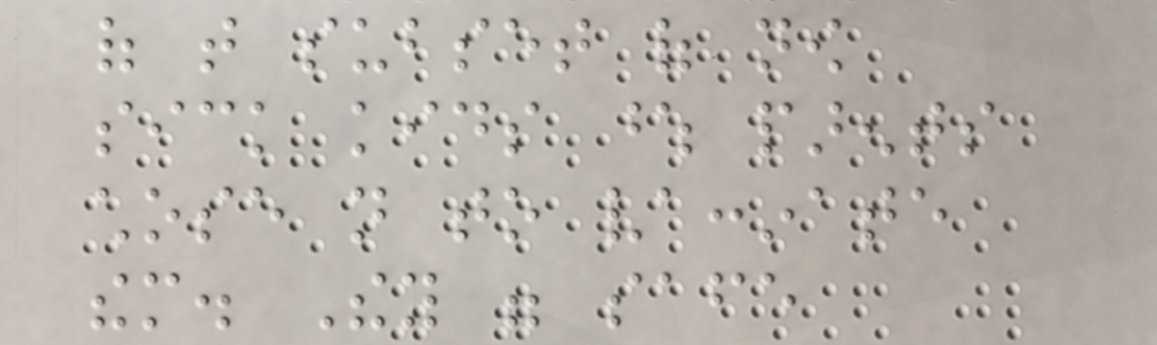of that subset of now
sick kids whose parents
chose not to vaccinate
them. They were safe
